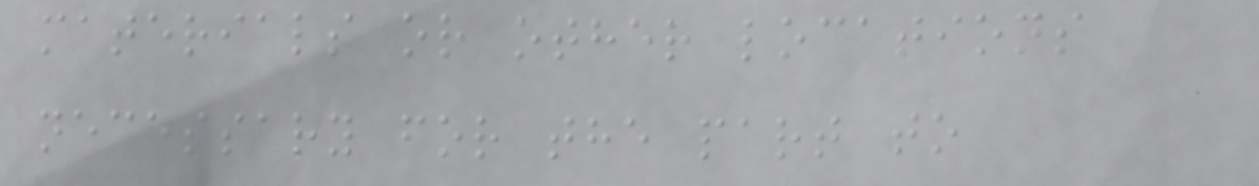materials or other locations
necessary for the part to
